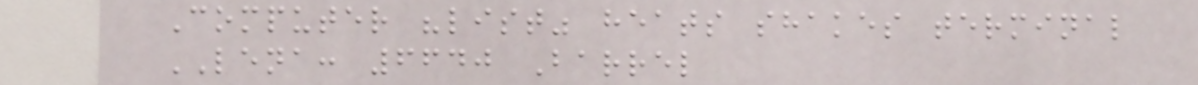Computer "list" heats shakes terminal
LENA: 6640 Barrel
